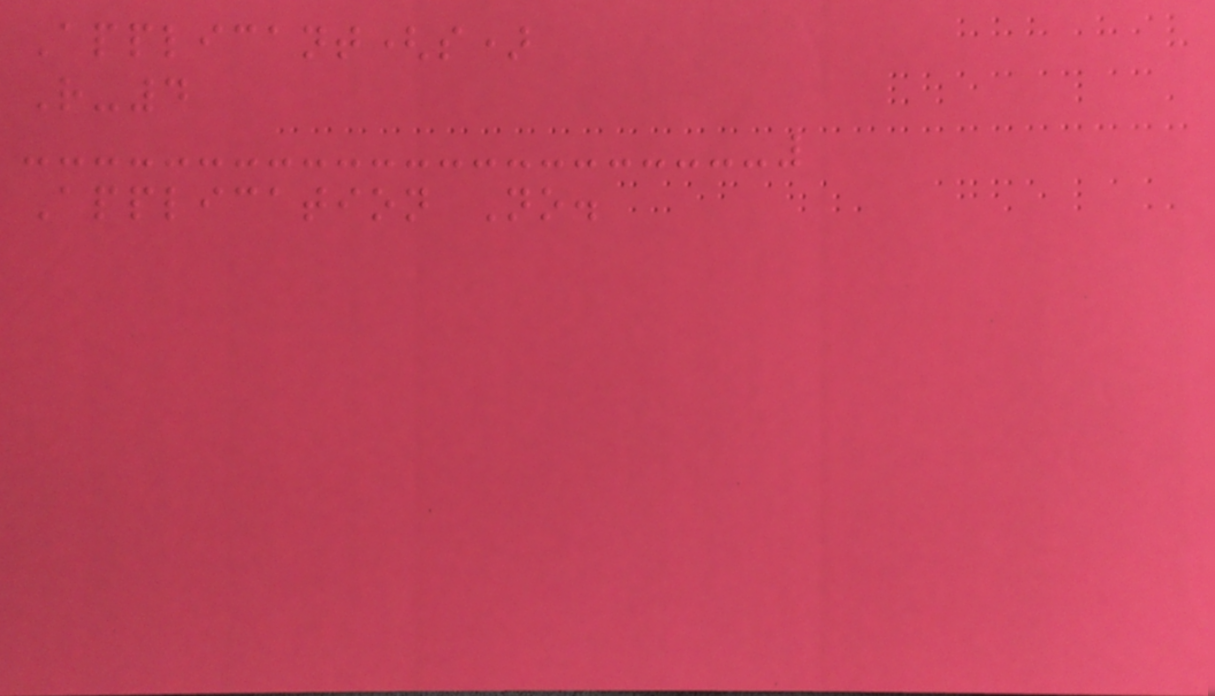Applicant(s)
R-4
Application No.
